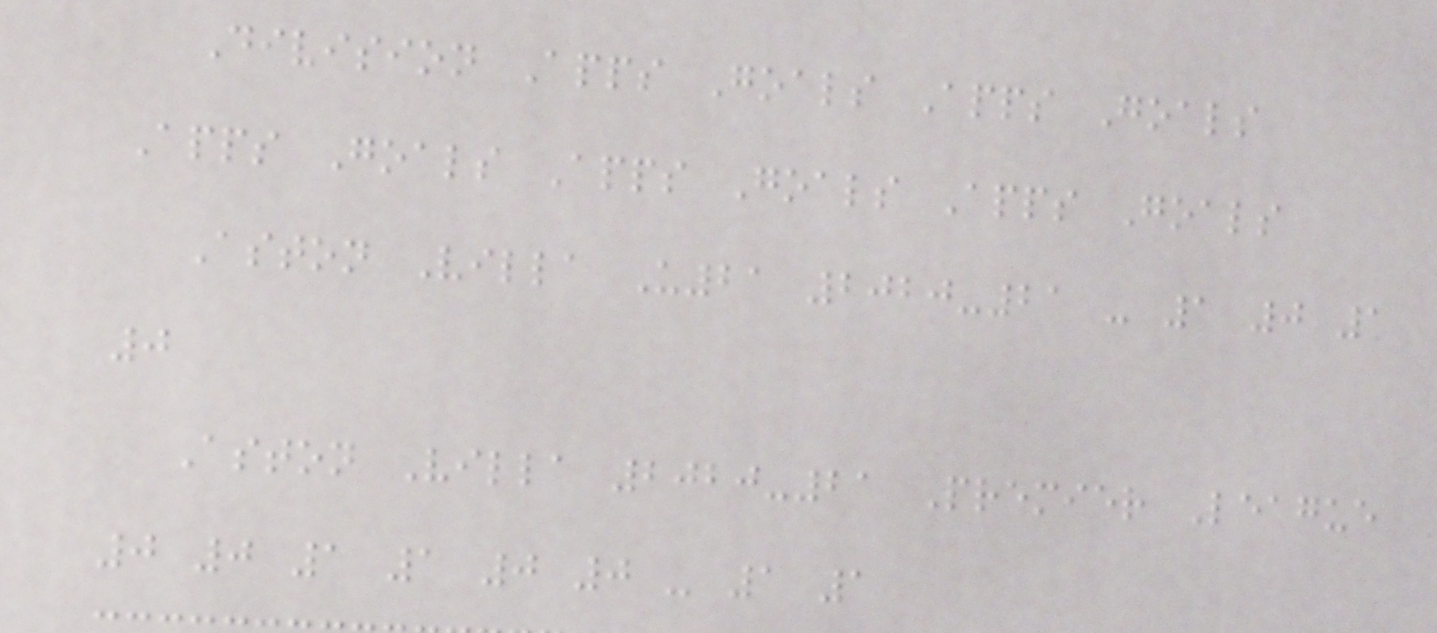Division Apps Goals Apps Goals
Apps Goals Apps Goals Apps Goals
Aston Villa U21 2020-21 - 1 0 1
0
Aston Villa 2020-21 Premier League
0 0 1 1 0 0 - 1 1
